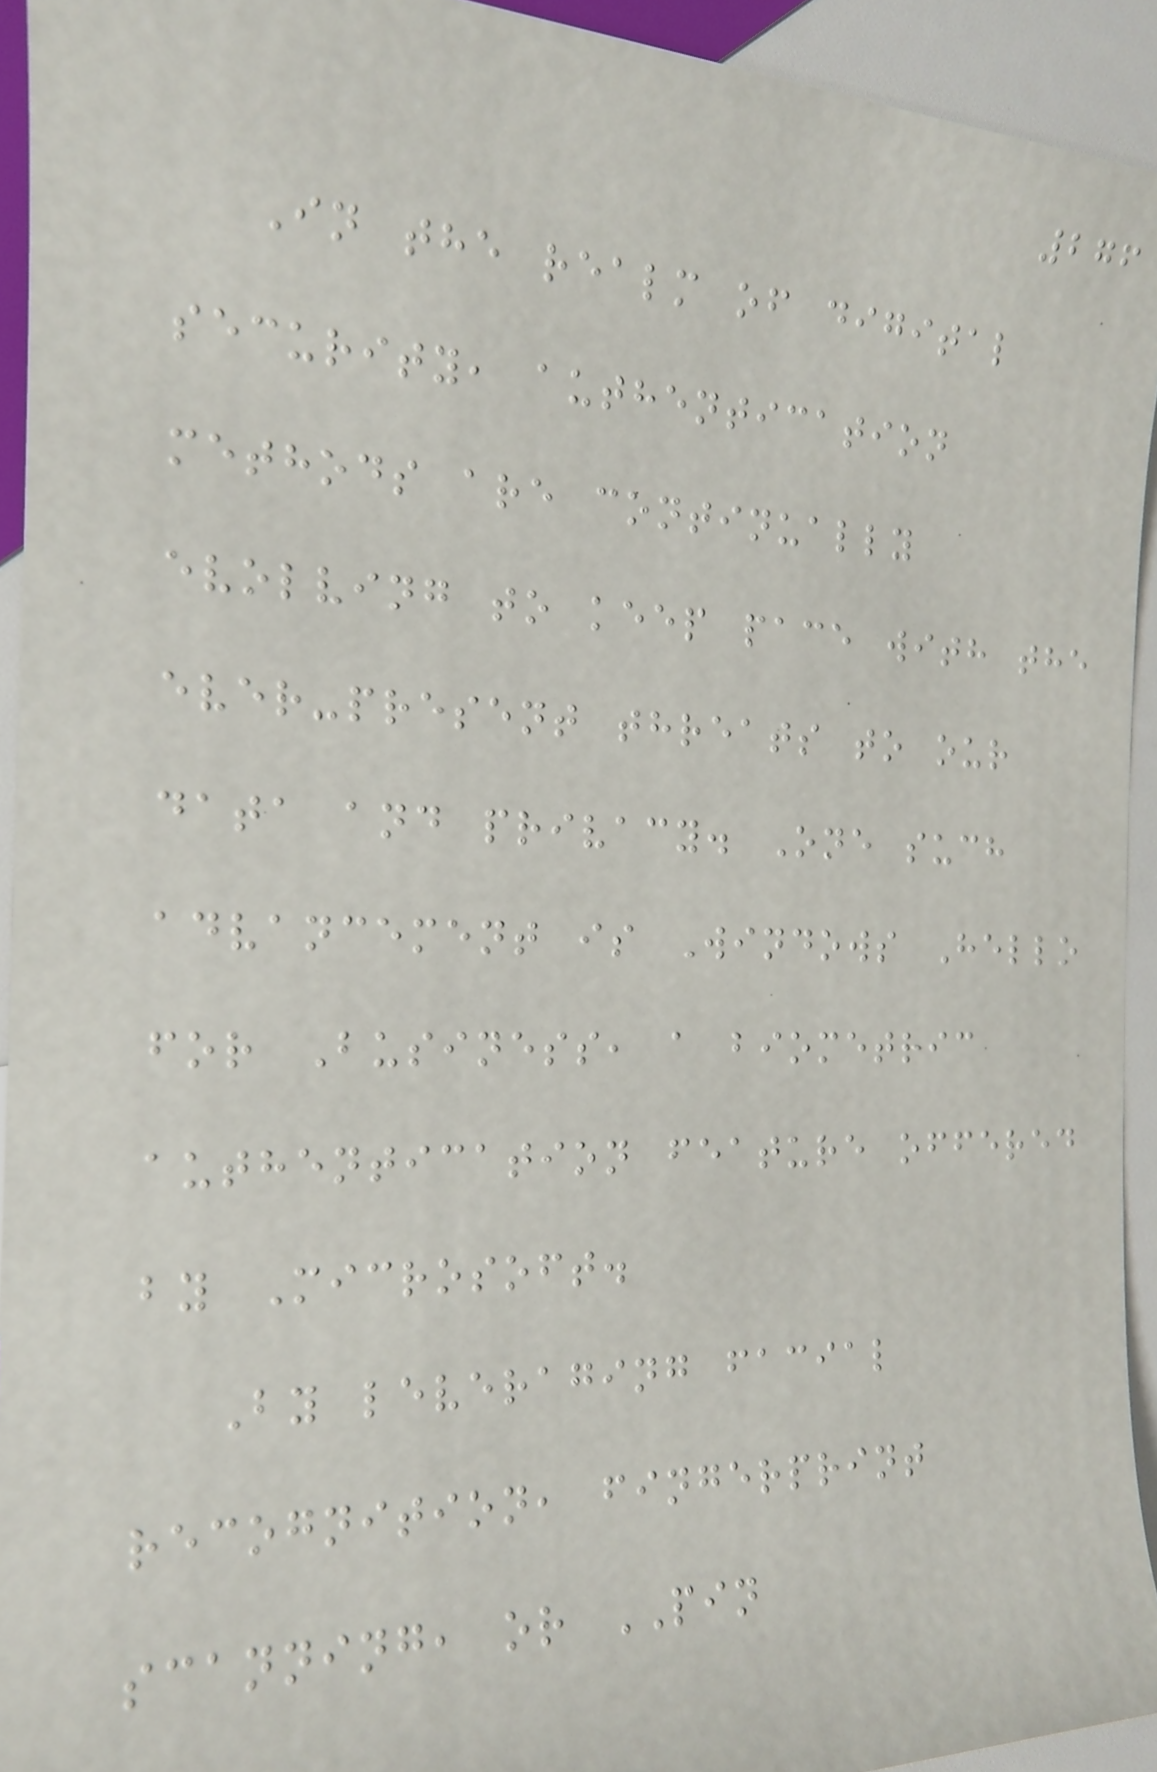276
In the realm of digital
security, authentication
methods are continually
evolving to keep pace with the
ever-present threats to our
data and privacy. One such
advancement is Windows Hello
for Business, a biometric
authentication feature offered
by Microsoft.
By leveraging facial
recognition, fingerprint
scanning, or PIN
